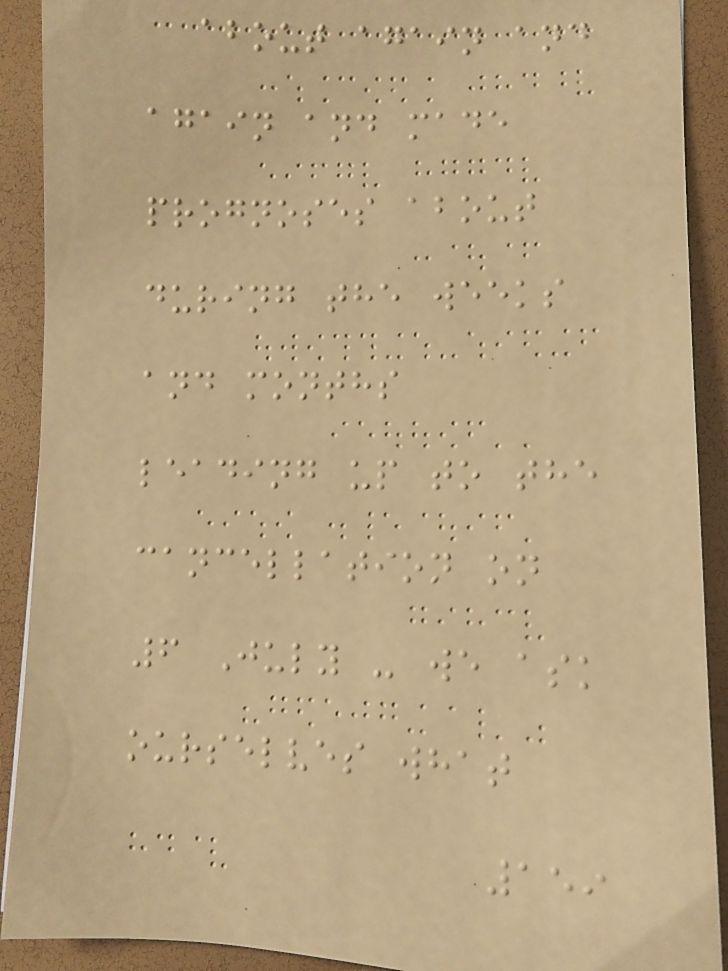about again and
again and made
prognoses about
during the weeks
and months
leading up to the
cancellation on
6 July - we ask
ourselves what
159
